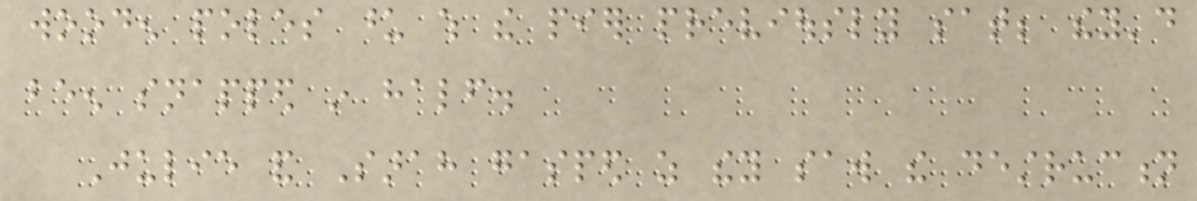wooden poles upon which the pier previously sat; they'd
been snapped in half.
Julie and Sarah gasped as they saw the destruction
